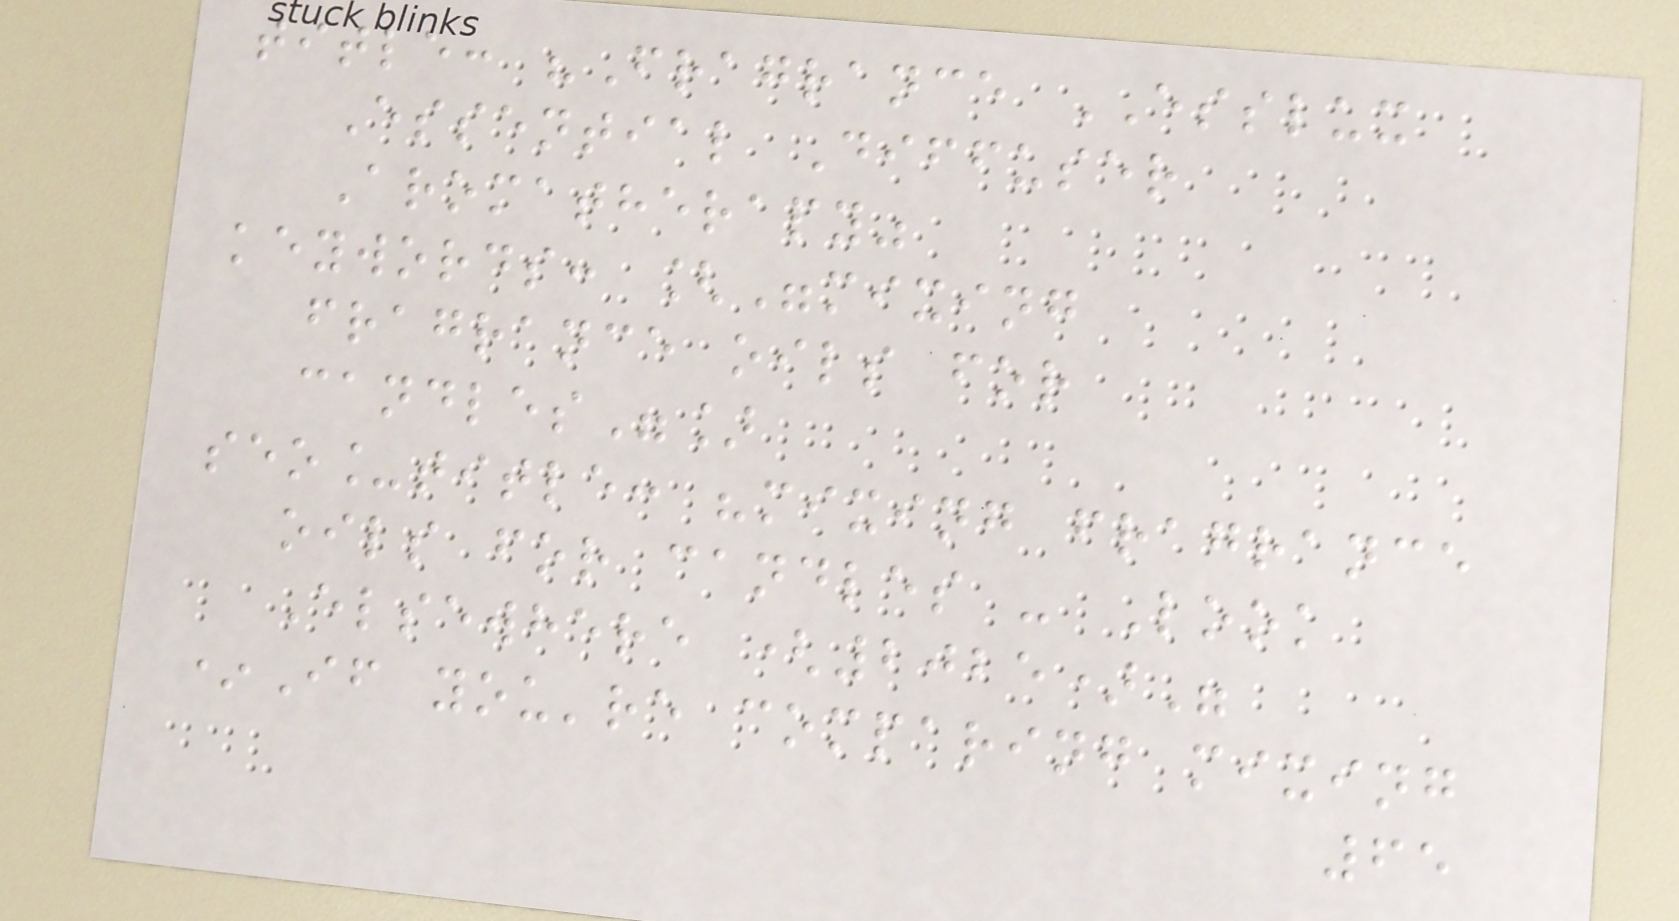title: "Fragrance ESSLUX
Essential Diffuser
Aromatherapy"
keywords: ["mixing
fragrance oils for
candles"]
seo_title: "mixing fragrance
oils for candles - Look
Elsewhere (2025)"
*If you're comparing mixing
65
